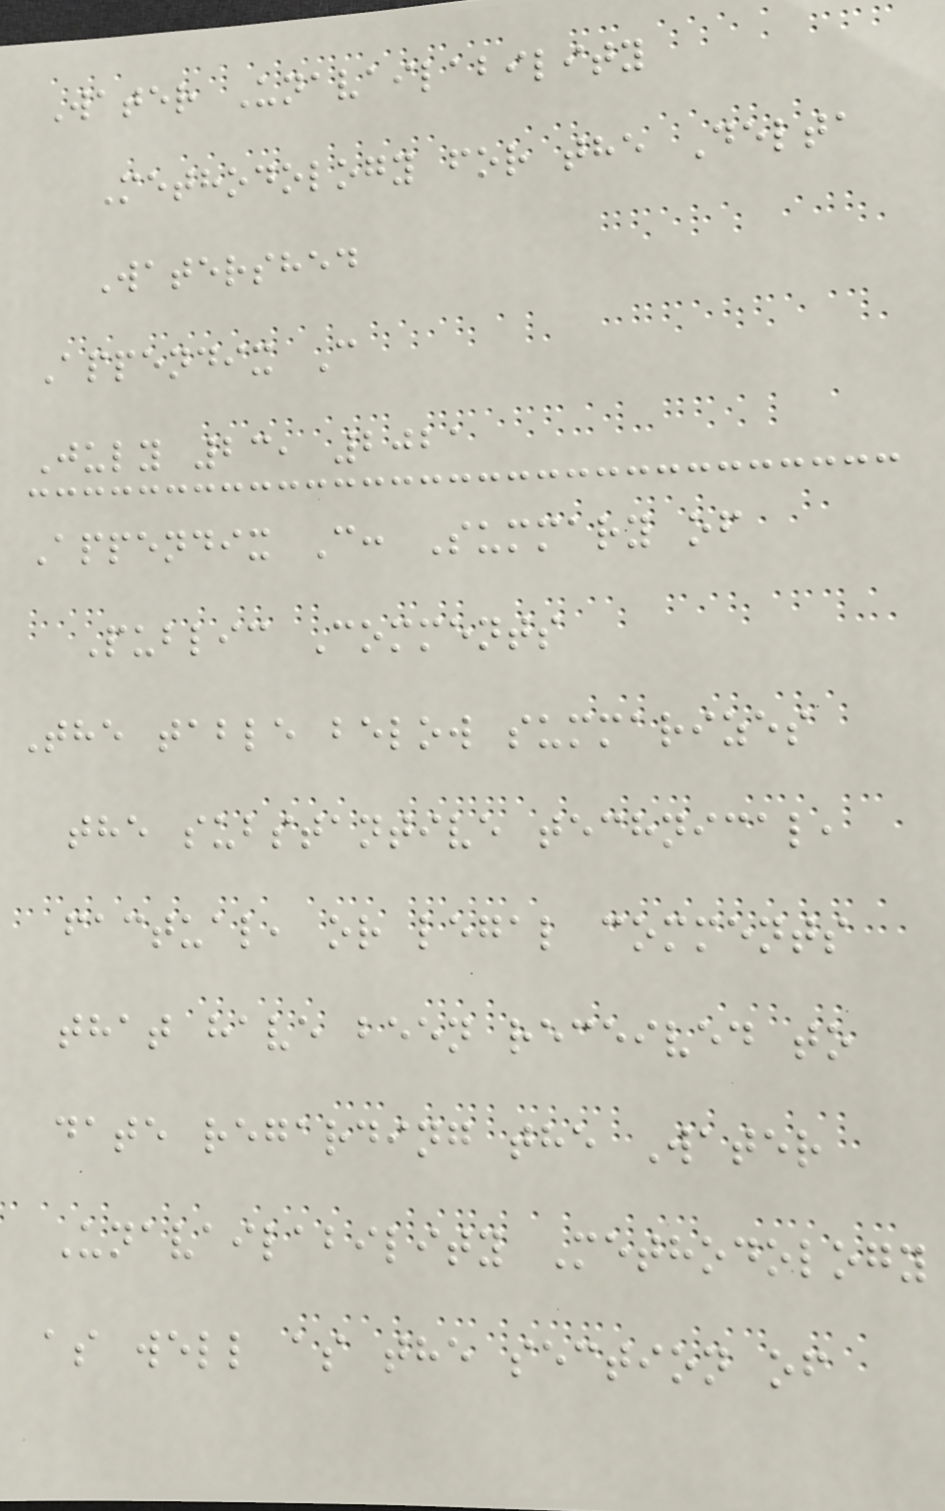Water Unavailability
Methodology for the Delta
Watershed
Appendix C
July 23, 2021
Appendix C: Summary of
Public Comments
The table below summarizes
the substantive technical,
factual, or legal comments
that have been received to
date regarding the Water
Unavailability Methodology
as well as the section of
